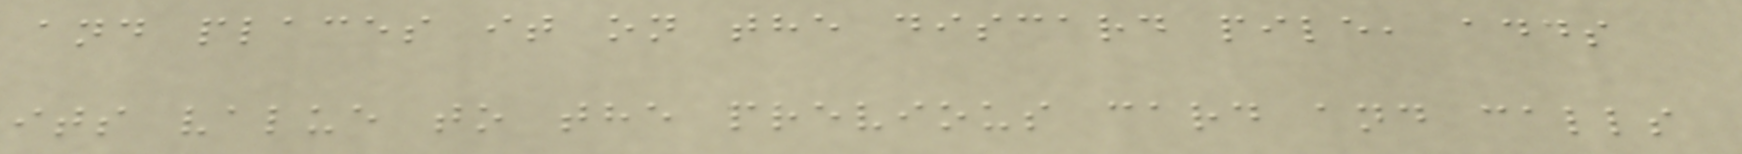and places it on the discard pile, adds
its value to the previous card and calls
